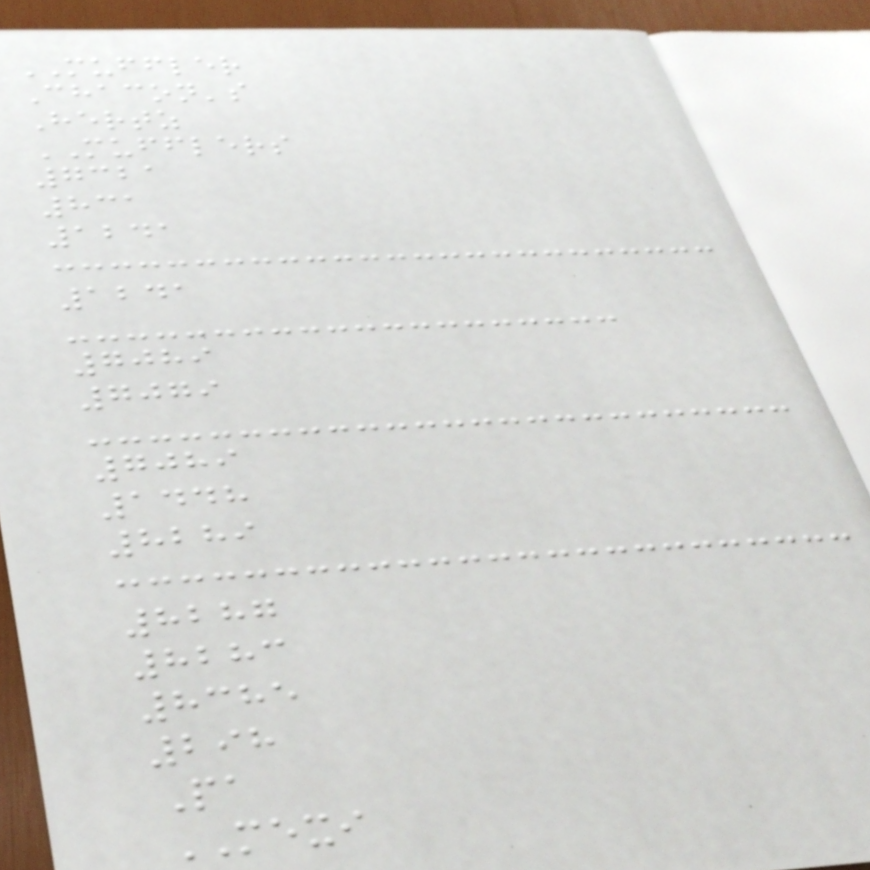MUFFLER
Chacon's
Hertz
MUFFLERS
7321
831
1241
1241
7089
7079
7089
1448
8289
8287
8283
8385
298
Pa
MEXI
